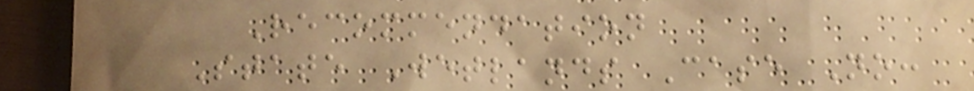Recommendation
State Wetlands Case No:
